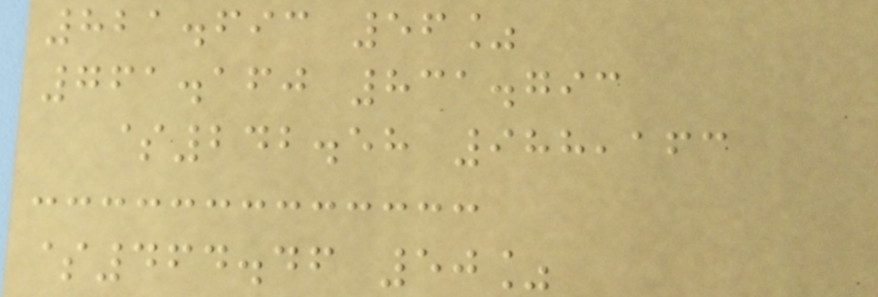821.693 56%
761.160 831.793
$242.58 988,163
$464.46 50%
